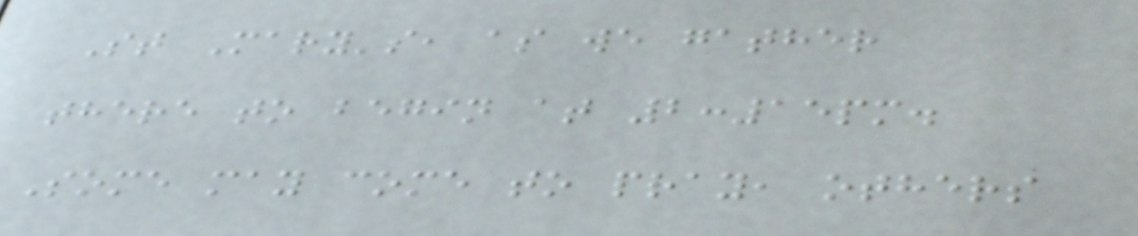St Mary's, as we gather
there to begin at 2:15pm.
Some may come to pray, others
